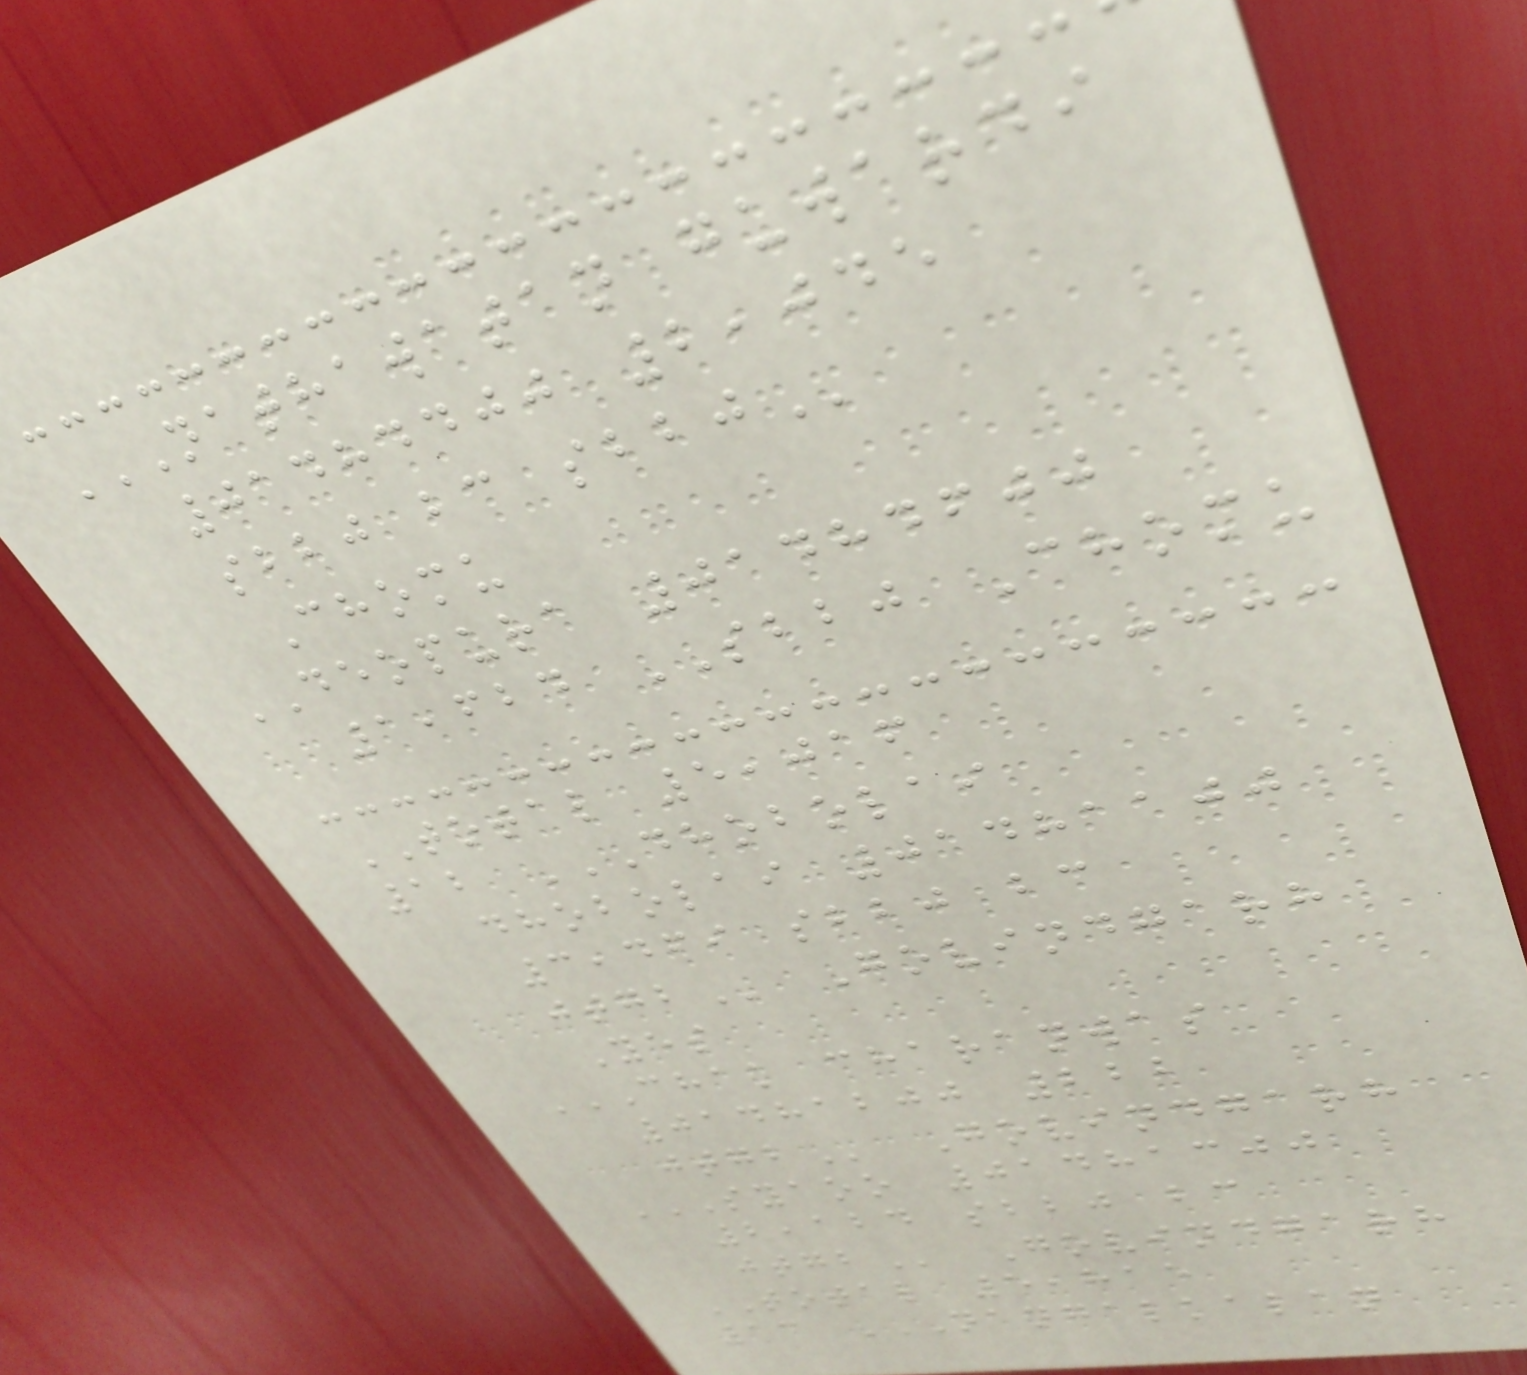NATHAWATAN GUWARDI
01484400 2,045
SBBJ BC SBBJ
Chomu
DEOPURA 01484600
1,624 SBBJ Chomu
TOTAL 5,016
12 DHOBOLAI
DHOBOLAI 01481100
3,469 SBBJ BC
JTGB Govindgarh
Yes
CHAK CHARANWAS
01481200 222
JTGB Govindgarh
SYAOO 01481300
2,124 SBBJ BC
JTGB Govindgarh
TOTAL 5,815
13 NANGALKALAN
